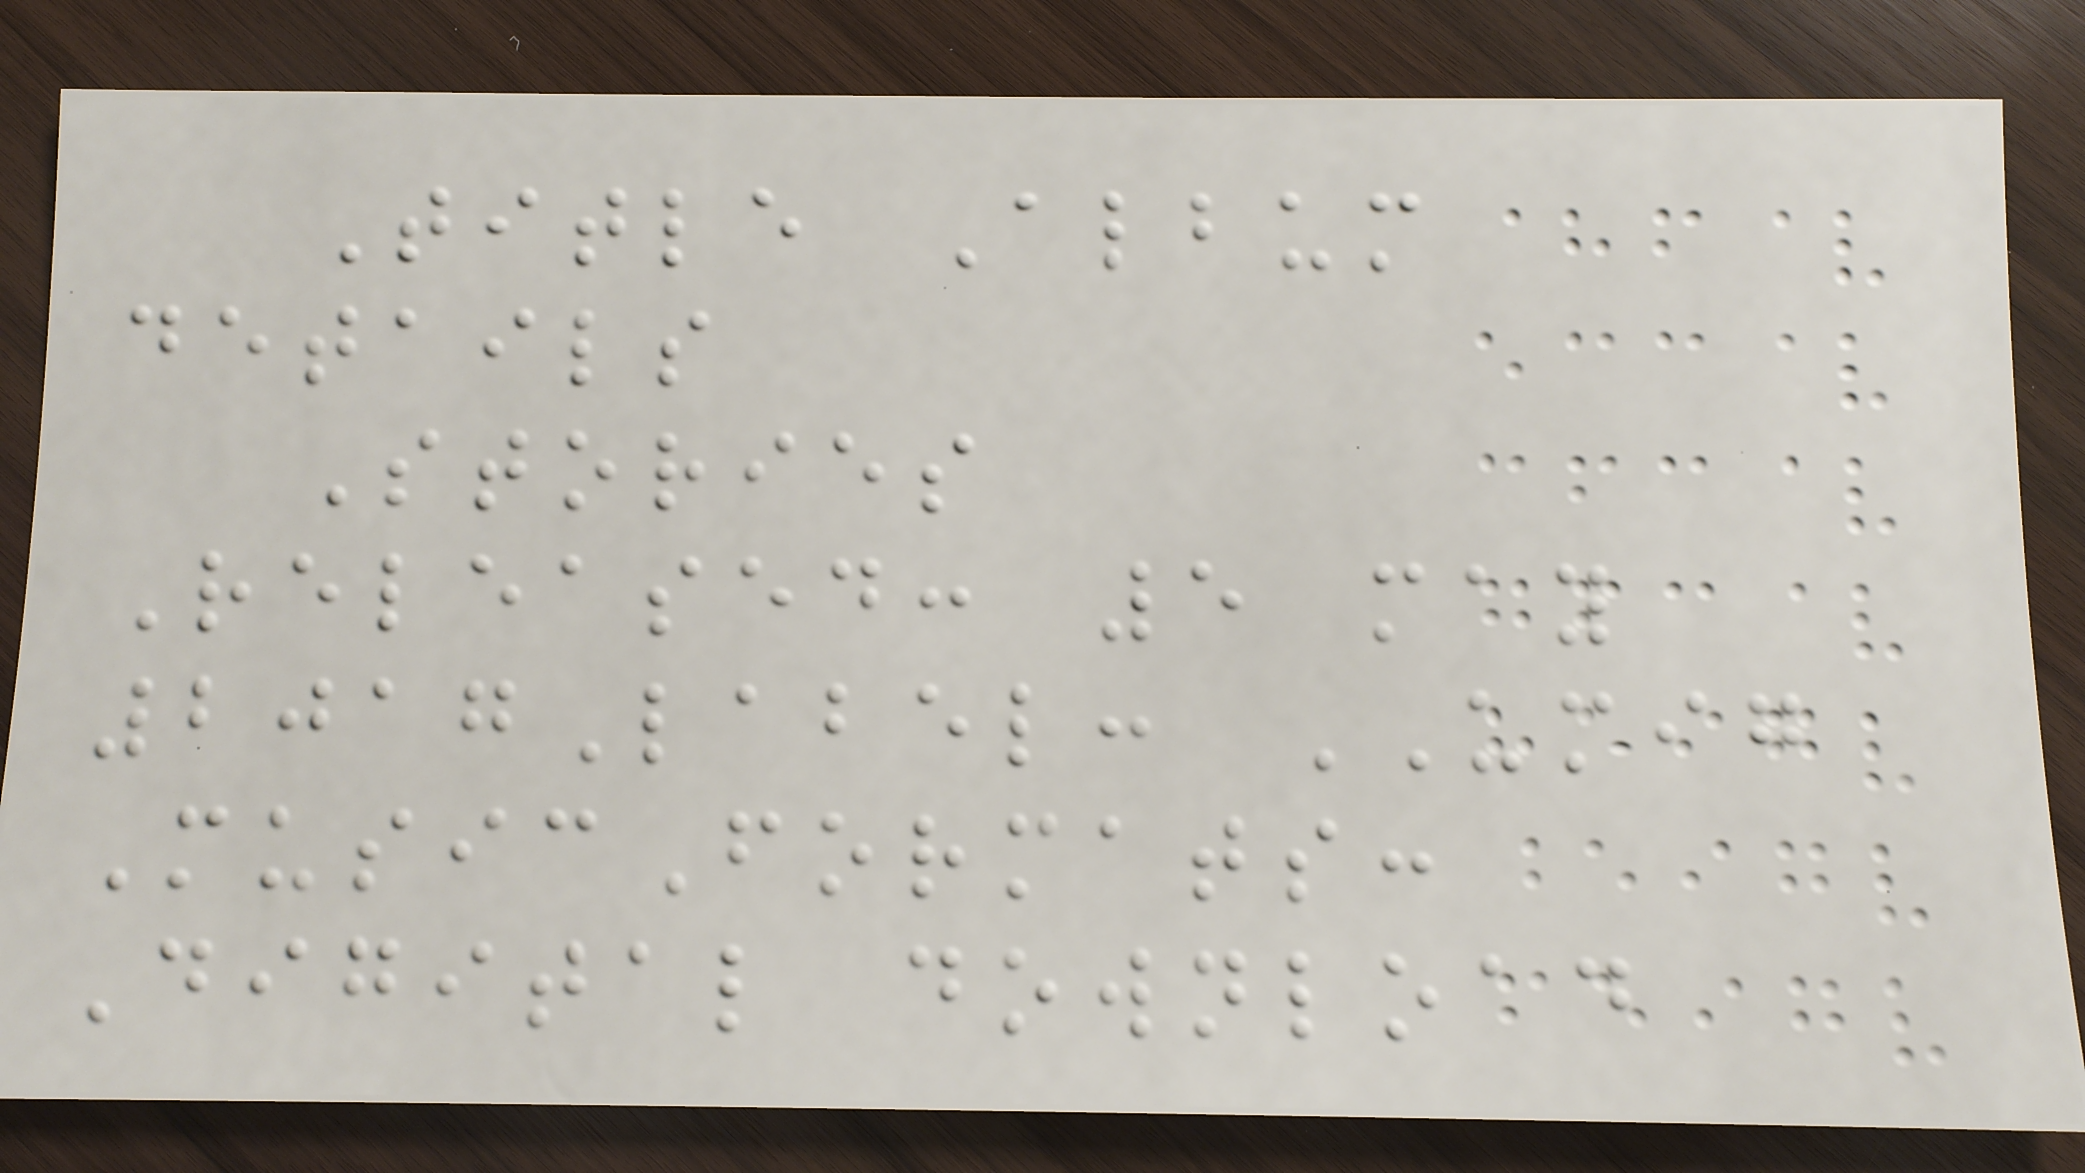Title Album
details
Stories
Released: 5 may
2017Label: UMIG
MusicFormats:
Digital download
